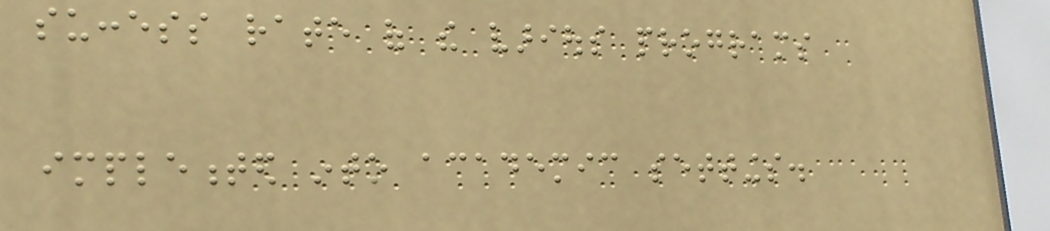success rate of the various programs
implemented into academic settings.
